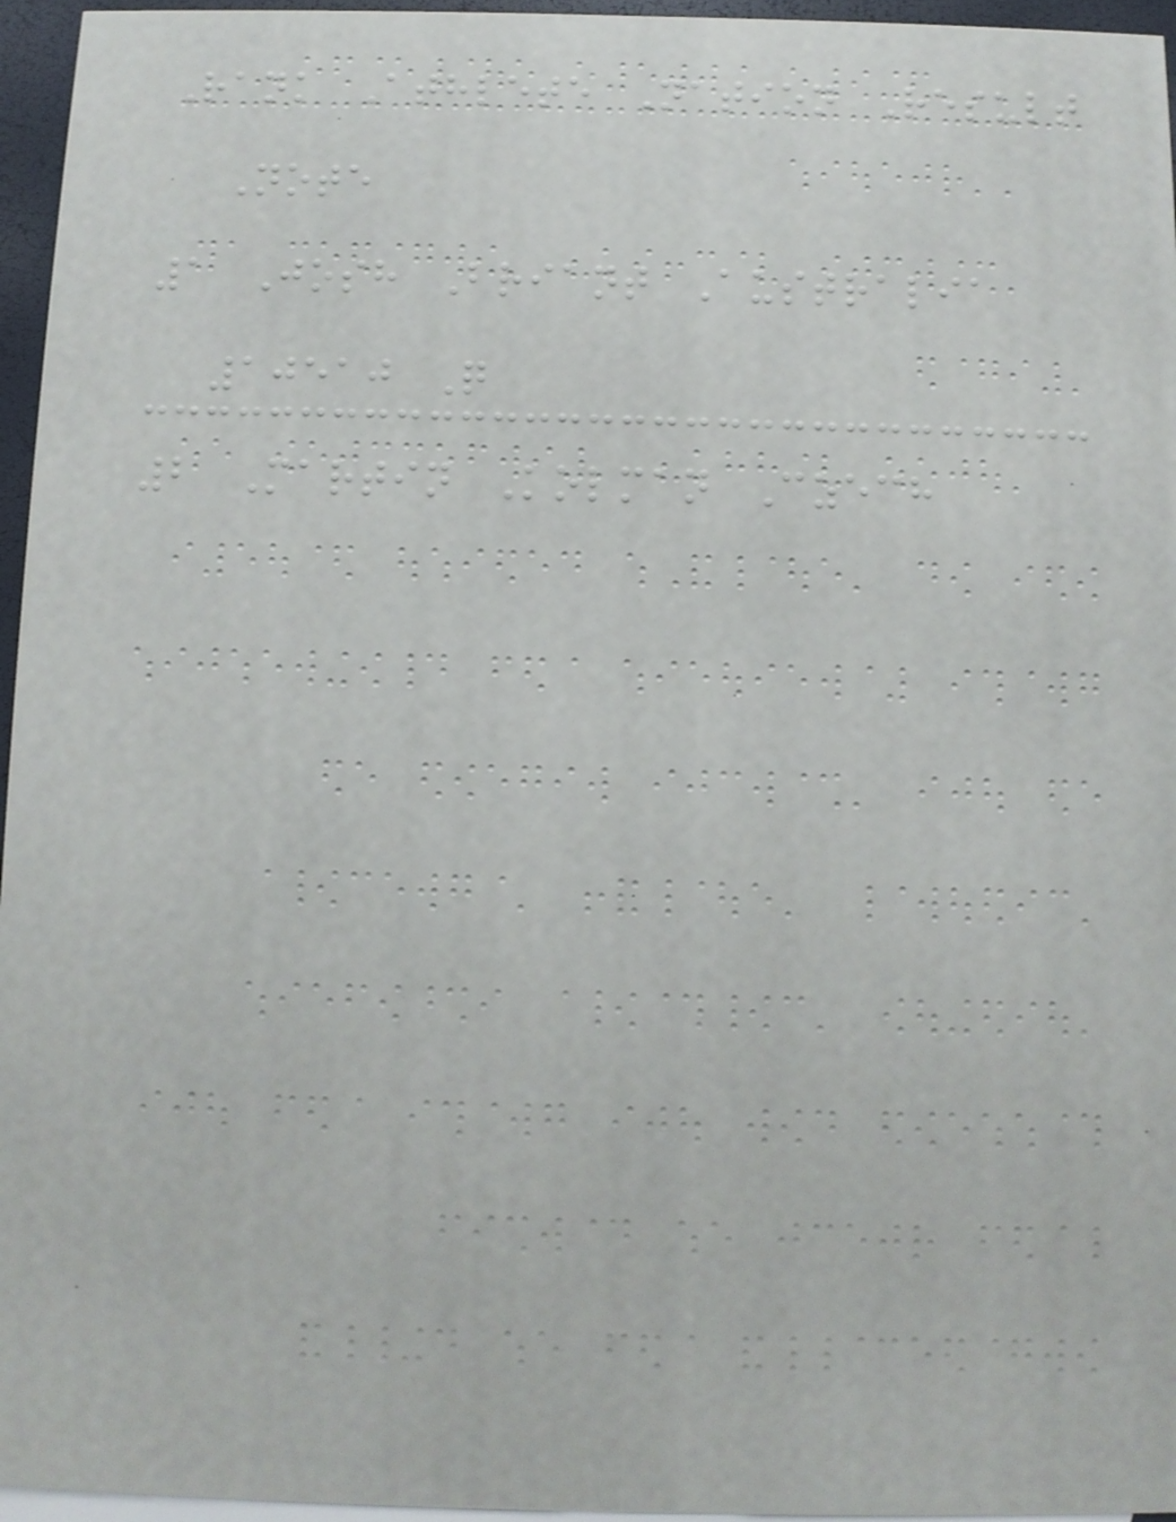Rank Athlete Nation Result
Note
1 Josh Briant Australia
10510 Q
2 Martin Kolman Czech
